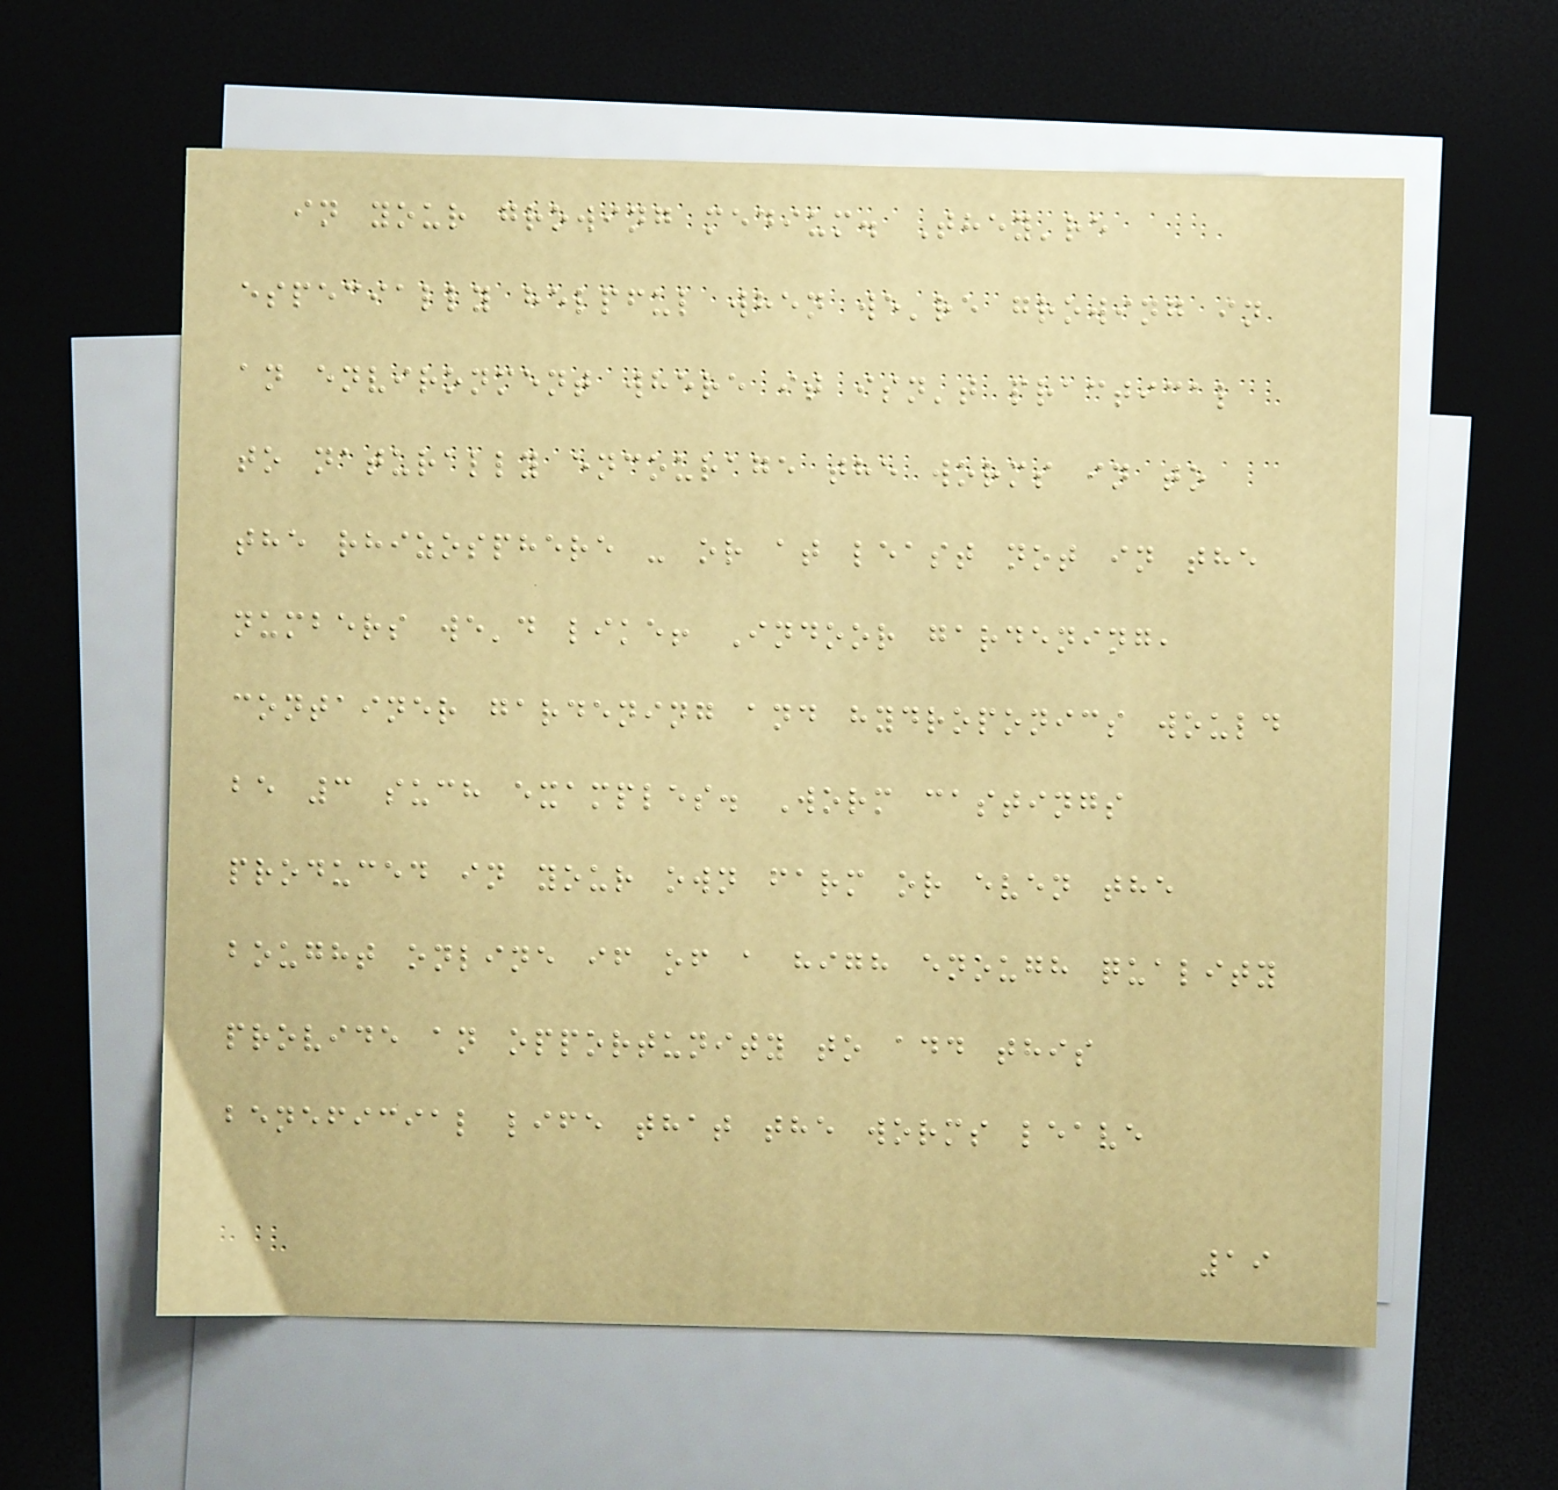in your growing medium. They're
especially helpful when we're growing in
an environment where it isn't practical
to naturally encourage the worms in to
the rhizosphere - or at least not in the
numbers we'd like! Indoor gardening,
container gardening and hydroponics would
be 3 such examples. Worm castings
produced in your own farm or even the
bought online if of a high enough quality
provide an opportunity to add this
beneficial life that the worms leave
19
